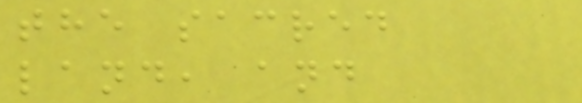the sacred
land, and
